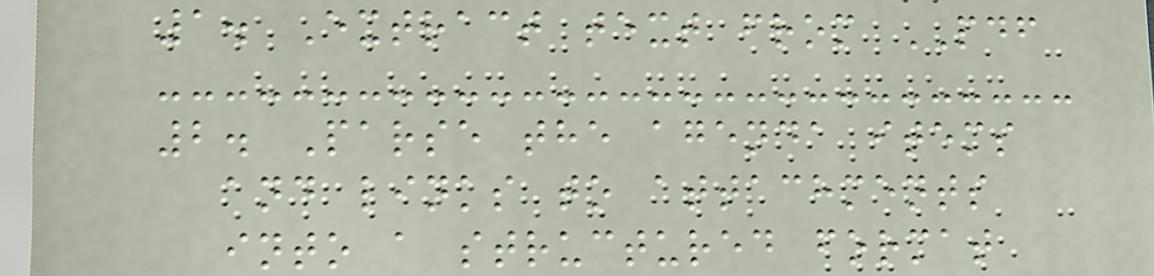1. Extract text from PDF
2. Parse the agenda items
and links to attachments
into a structured format
